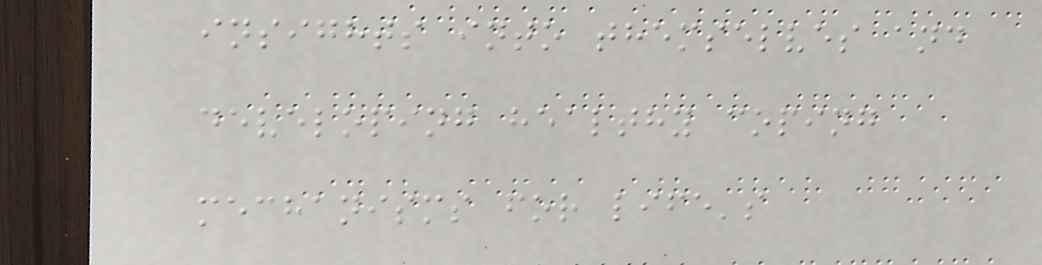insights into themselves and
developing healthy coping
mechanisms for life's
